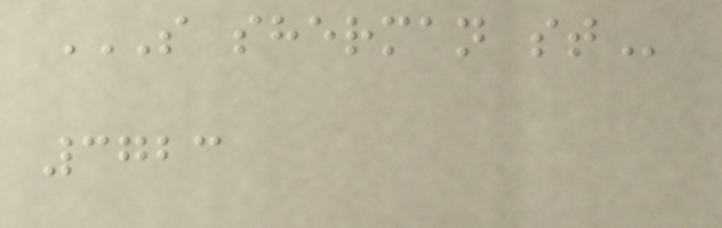S SHERMAN ST
3723
